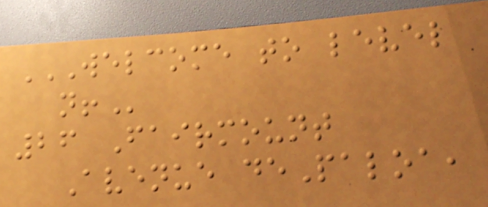WELCOME TO LEVEL
N!
26 Fairmount
Avenue dePaloa,
